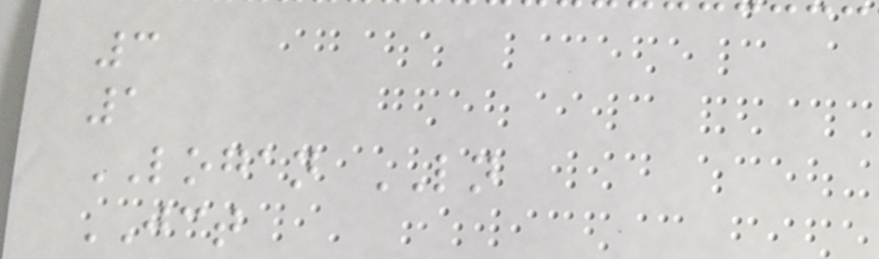3
1
LOGAN LN
JCT
